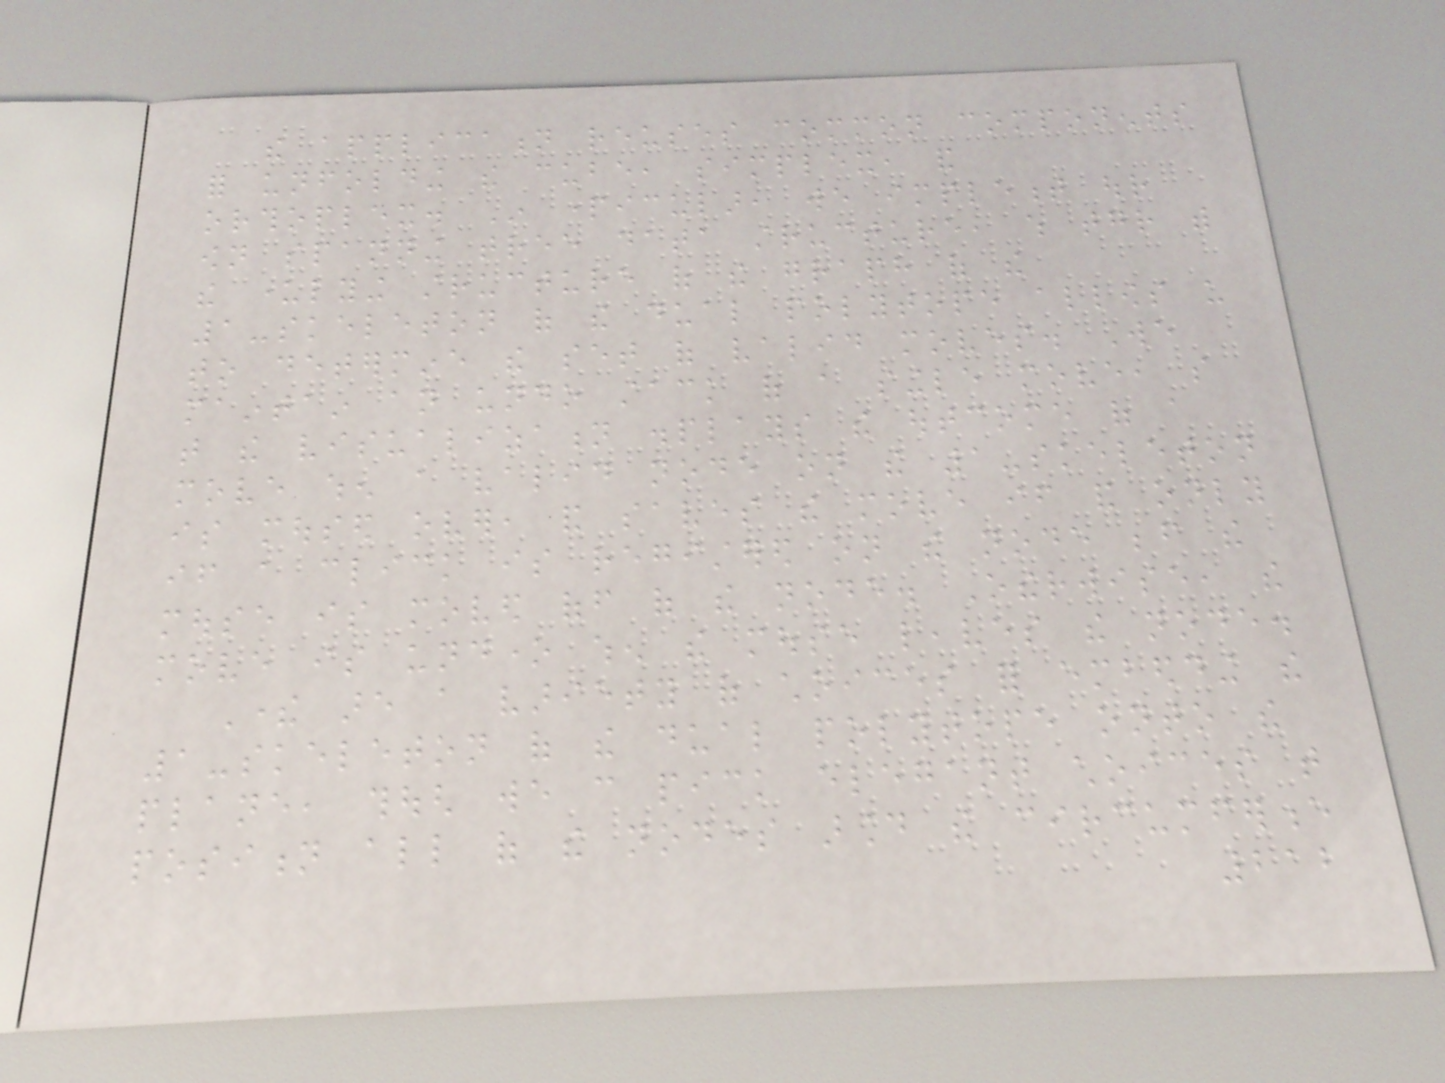the application reuses common components
for unfolding the cube, simplex, and
orthoplex. In particular, we implement our
own spanning tree data structure, which together with
the underlying structure of the graph of the
1-skeleton of the dual polytope allows us
to determine the set of valid moves. We
maintain an undo stack of a single move, so
that the visualization displays the outcome of a
move when a valid node on the 1-skeleton
is moused over, and saves the move if and only
if a click is registered on the node before the
mouse is moved off of the node. Otherwise, the
move is undone when the mouse leaves the node.
There are a variety of choices for embedding the
1-skeleton of the dual polytope onto the
plane, though we can pick elegant choices that
position all of the nodes around the circumference
212
